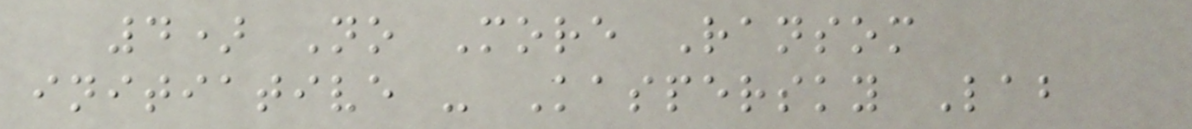4) No More Ransom
initiative - Kaspersky Lab
